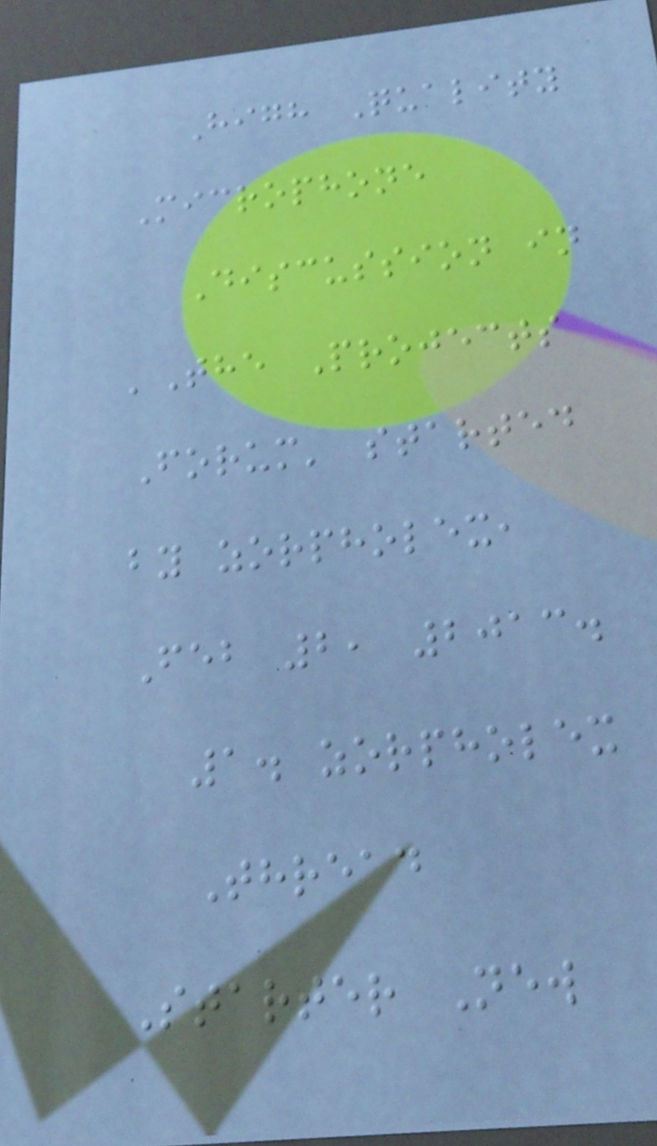High Quality
Microphone
Discussion in
'The Projects
Forum' started
by zorpholex,
Feb 2, 2013.
1. zorpholex
Thread
Starter New
